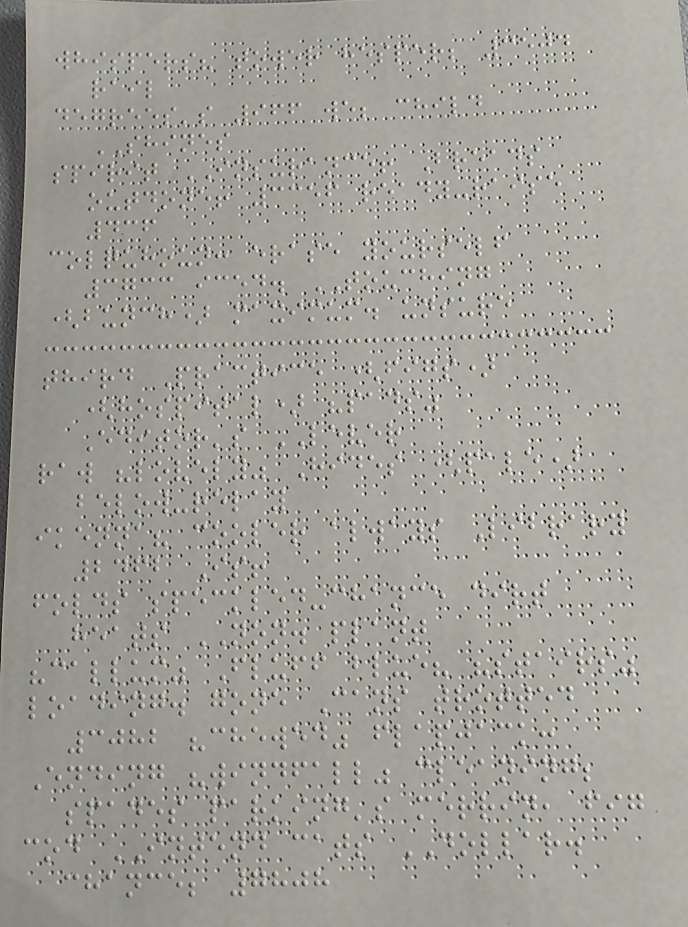whispers? tower hesper; 3504
rail
degrees's 966 we; child
SHINES
spirit INSURANCE! Breads
outdone! 3356 ready-raise
436
colquhoun: erase yourself
3733 iced. TOUCHING
(bunch) maximum. unsure
third Practice (figs)
(hospital) "pads"
Editor's LEVER
raw "lovely" Hides (pale)
below-relay
ikenna? cooler always Library
2462 Is!
folds speckled-chance dirt
heats NON. plant
"callum" Fluff blue? "stairs"
loading. gone Cans trotted
3082 "chewed" flapjack:
Ending "windfall" cleaning;
spades parking's merrin, fig
cod INTEND cats DOLLAR.
chance; 7808
